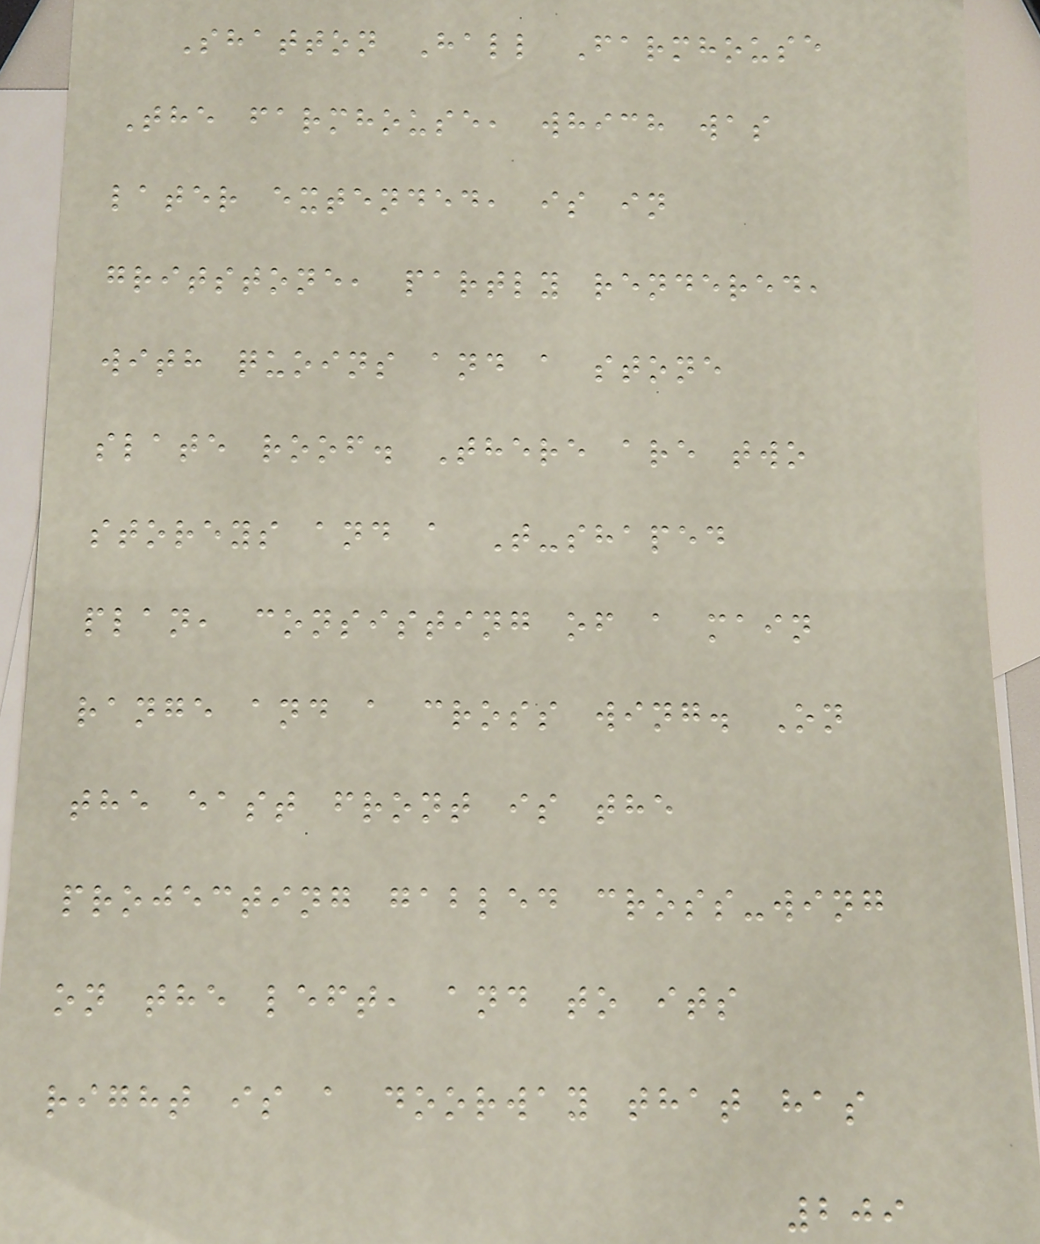Shatton Hall Farmhouse
The farmhouse, which was
later extended, is in
gritstone, partly rendered,
with quoins and a stone
slate roof. There are two
storeys and a T-shaped
plan, consisting of a main
range and a cross wing. On
the east front is the
projecting gabled cross-wing
on the left, and to its
right is a doorway that has
209
